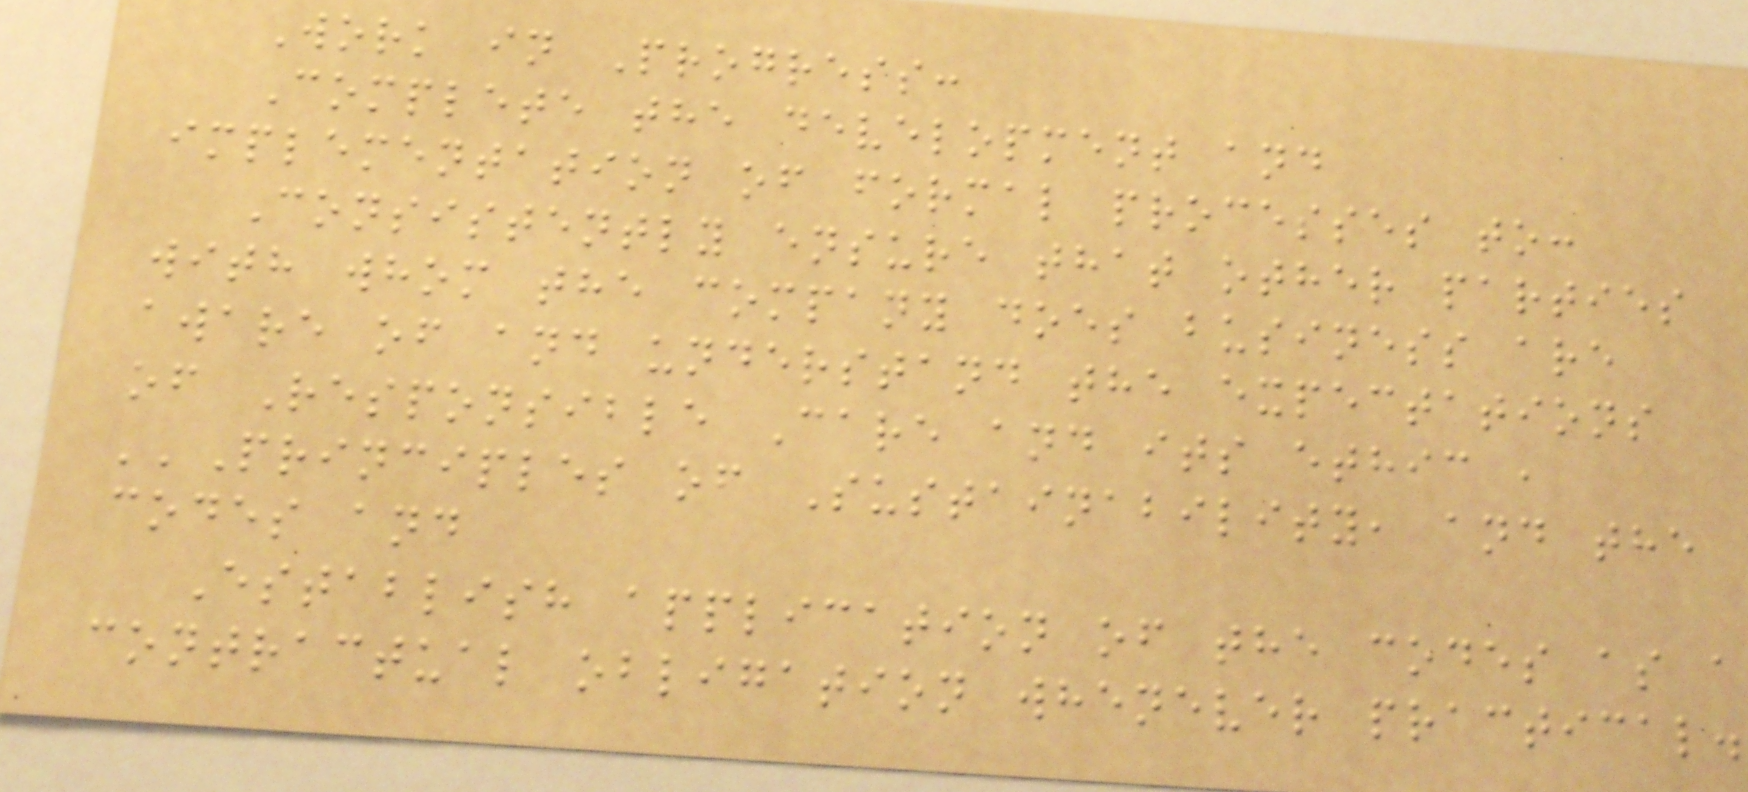Work in Progress:
Complete the development and
implementation of formal processes to:
Consistently ensure that other parties
with whom the company does business are
aware of and understand the expectations
of Responsible Care and its ethic ,
''Principles of Sustainability, and the
codes and
Establish application of the codes as a
contractual obligation whenever practical.
